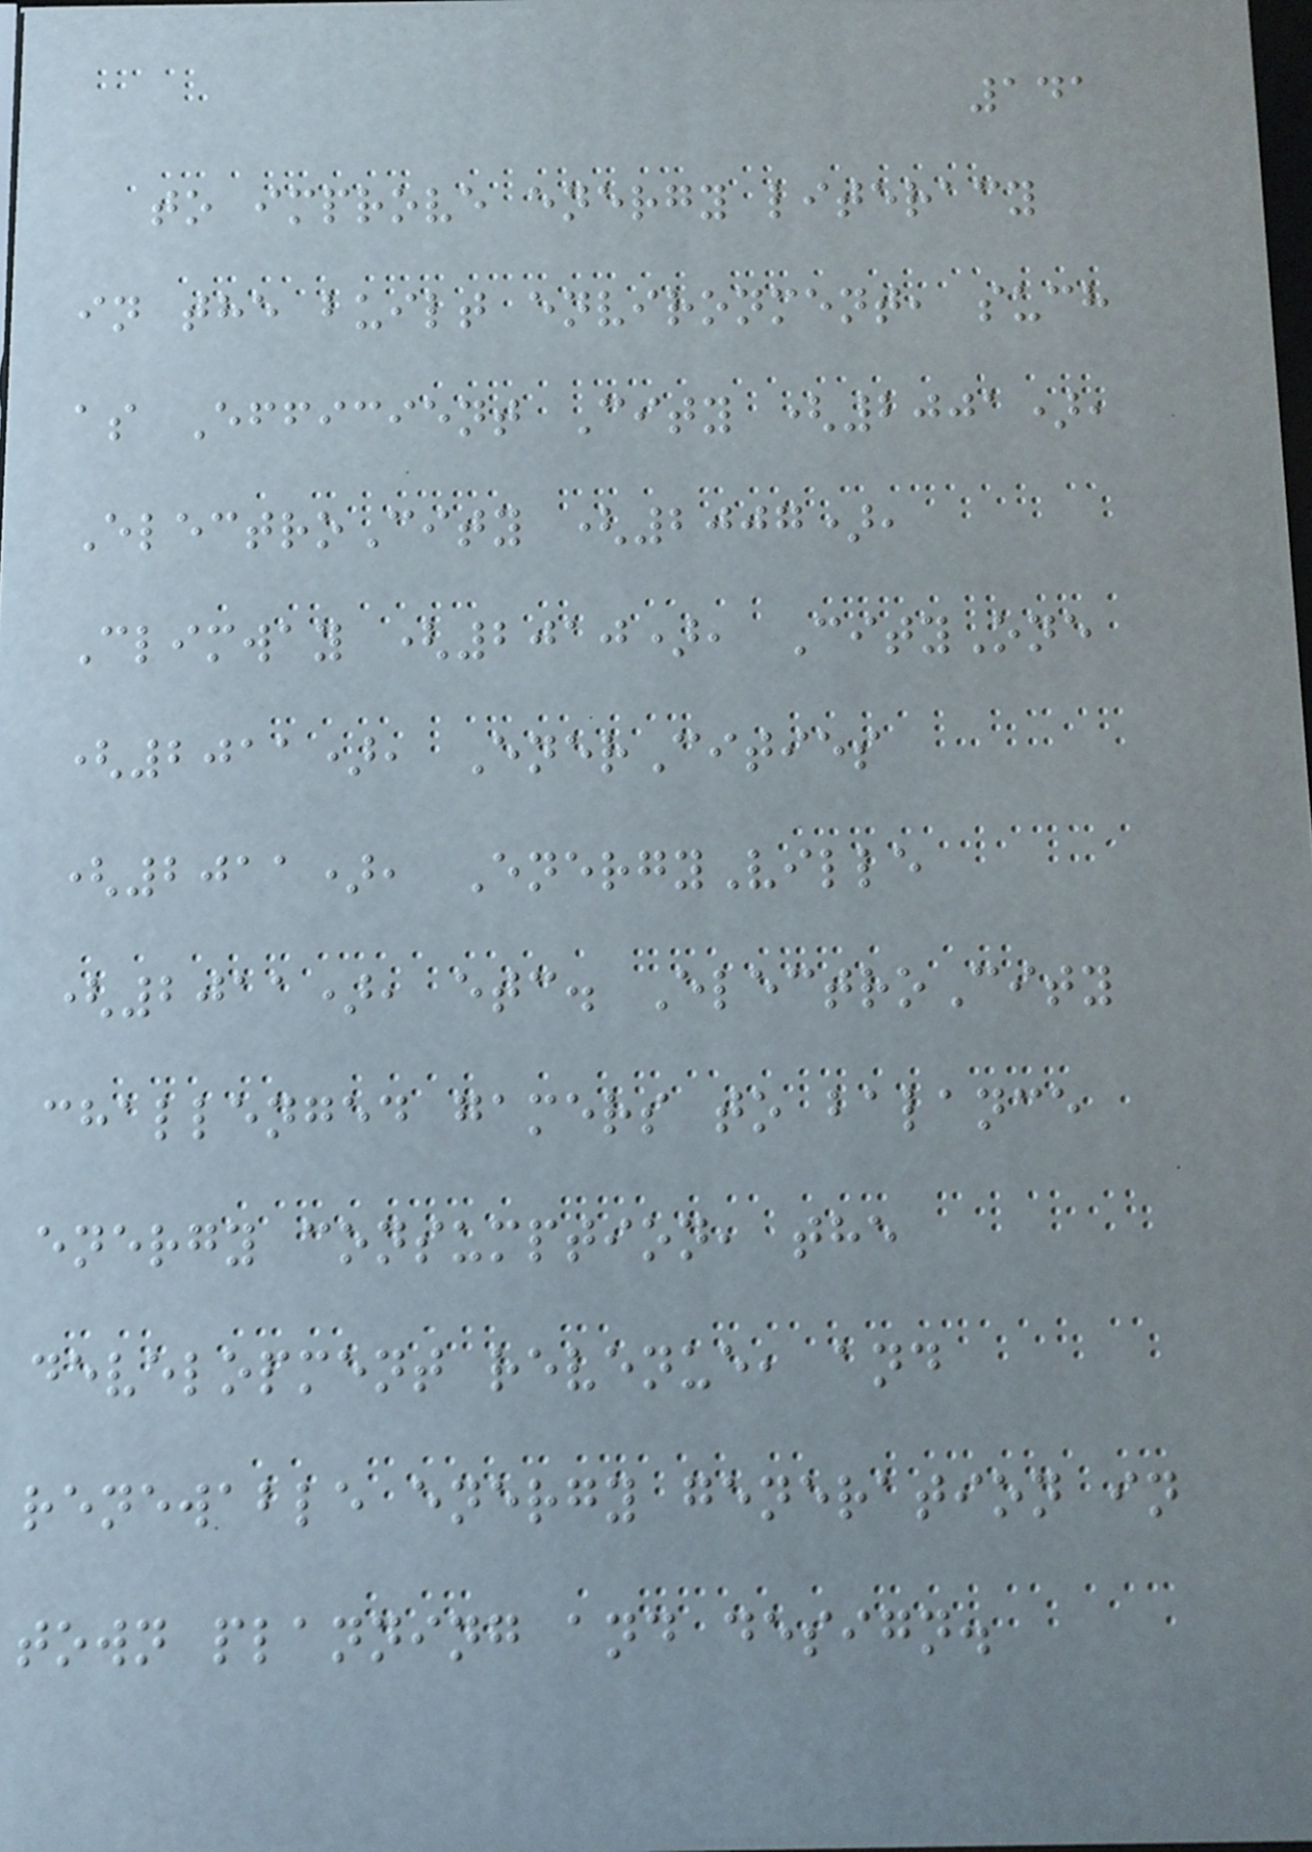141
to improve energy literacy
in the built environment, such
as Efficient City (2001),
ElectroCity (2007),
Climway (2010), CityOne
(2011), EnerCities
(2011), EnergyVille
(2011), etc. ElectroCity
challenged gamers to balance
energy consumption, the
development revenue, and
renewable energy generation in
town planning and design.
